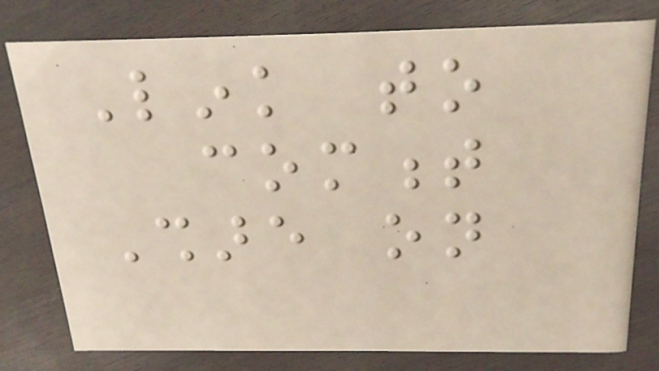Link to
comment
Share on
